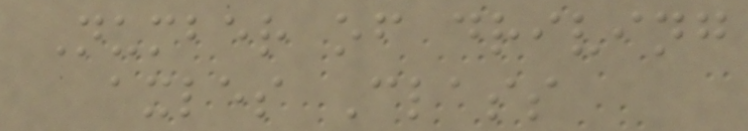Number of driving
axles Class
